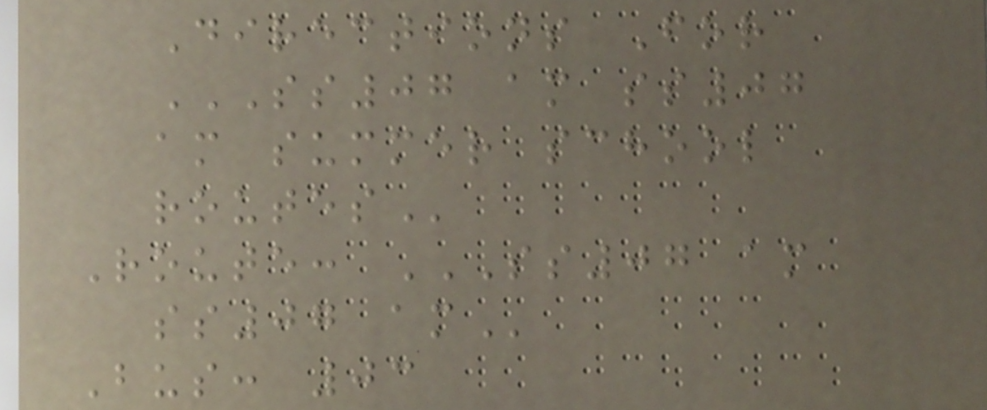Directions For
SS07 AM SS07
AM SUMMER SCHOOL
ROUTES
Route: SS07 AM
SS07 AM
Bus: 03
